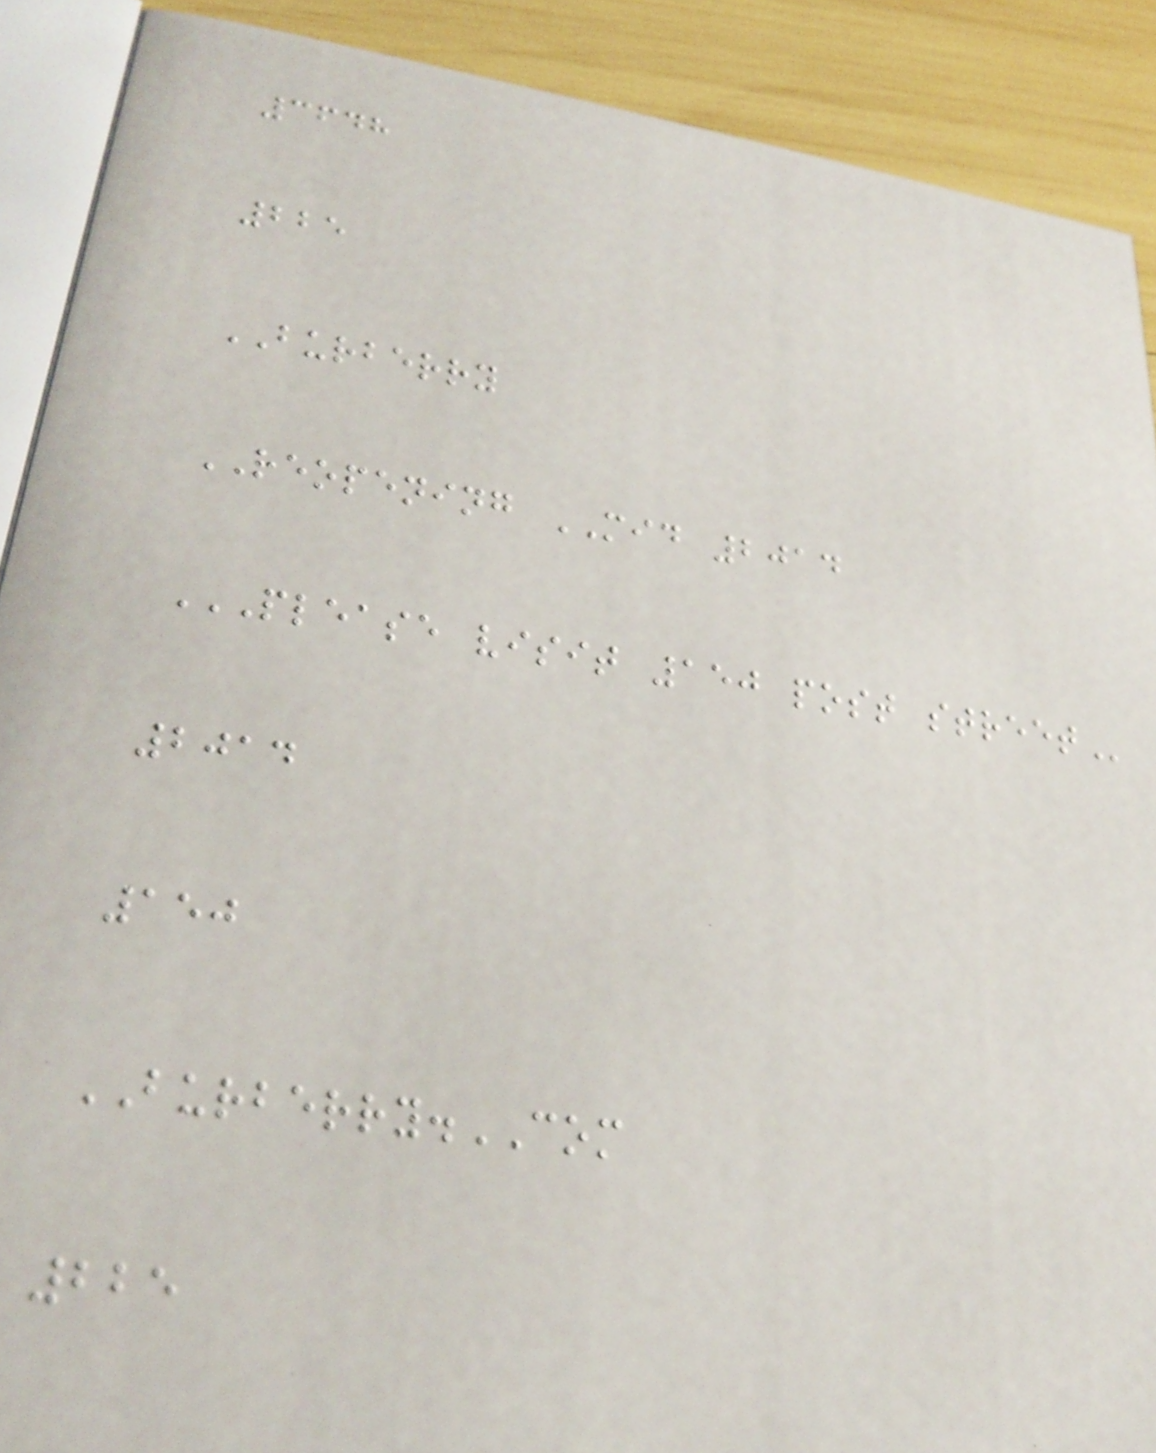3648
225
BURBERRY
REOPENING MID 2014
PLEASE VISIT 150 POST STREET
2014
150
BURBERRY.COM
225
